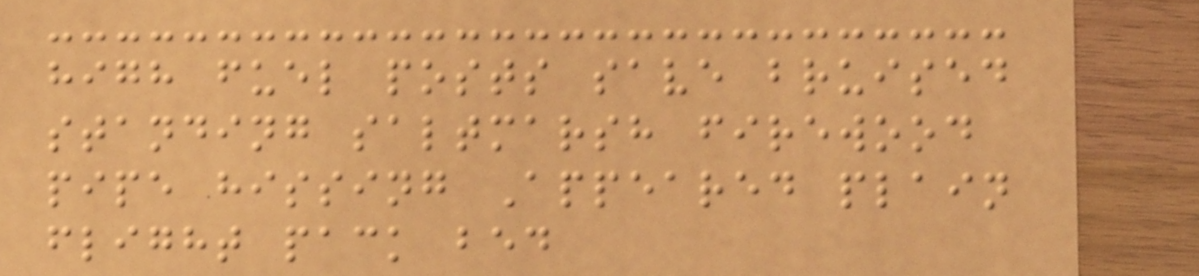high fuel posts save bruised
standing saltmarsh firewood
pipe hissing Appeared plain
flight pack bed
